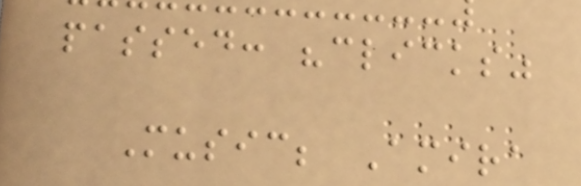passed: "clicks"
Music; Amira
